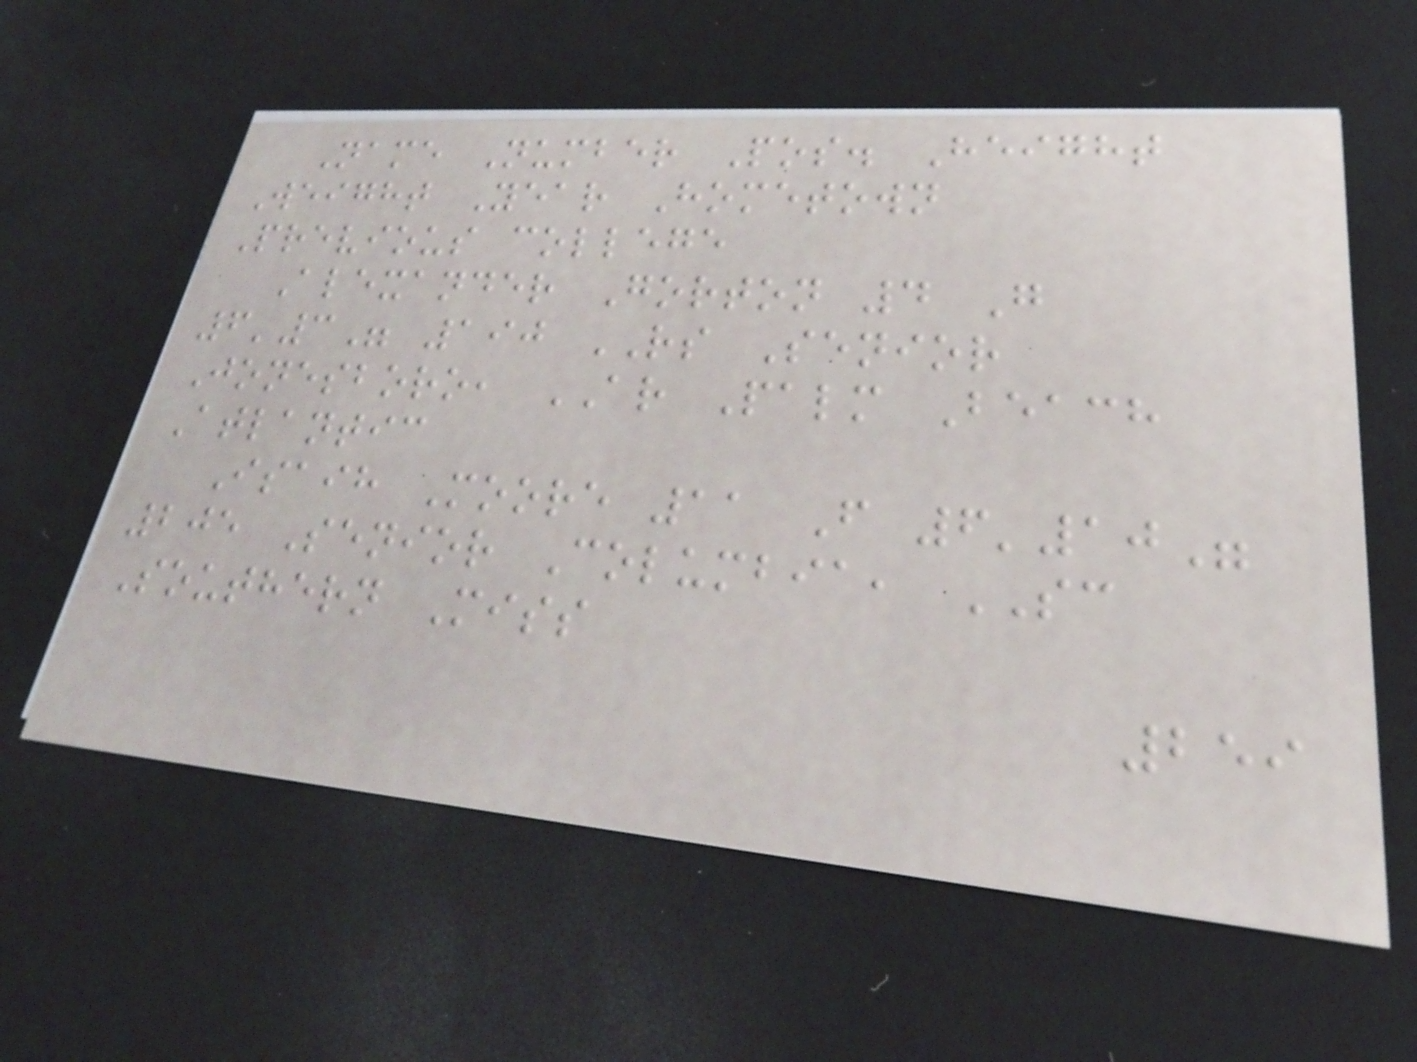Name Number Pos. Height
Weight Year Hometown
Previous college
Alexander Gorton 4 G
6'3" 190 RS Senior
Jonesboro, AR Palm Beach
Atlantic
Isaih Moore 11 F 6'10"
205 Senior Columbia, SC
Southern Miss
259
